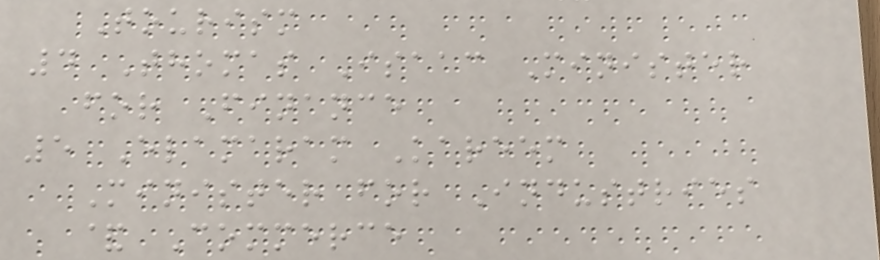Tourism
4 Thomas Isaac Minister
for Finance
5 Elamaram Kareem
Minister for Industries
& Commerce
